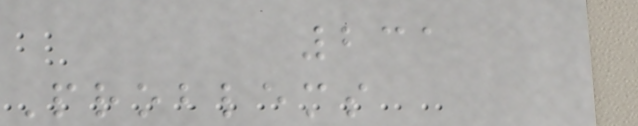231
Problems
